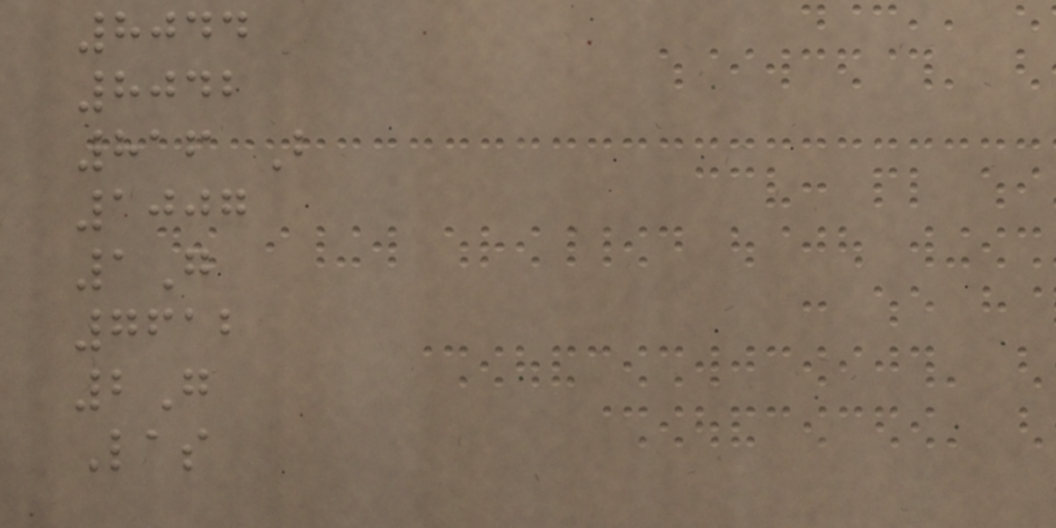8044
8042
816 B
1007
1G
7612
2G
Las
